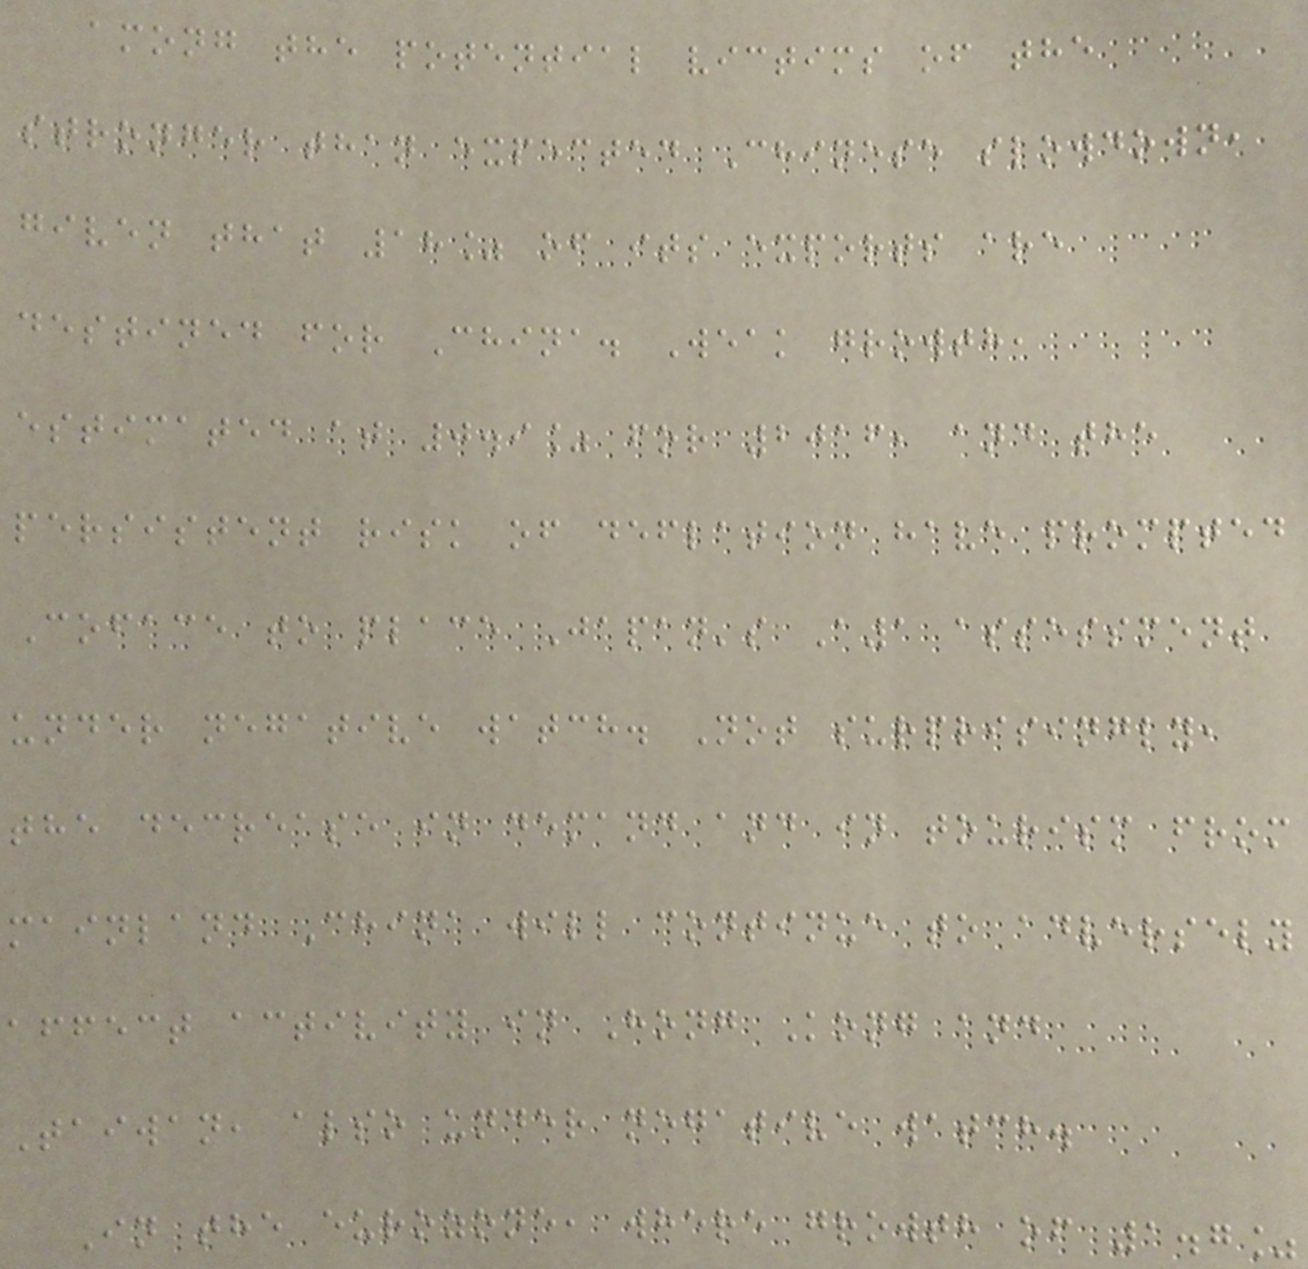among the potential victims of the
stronger than expected Chinese slowdown,
given that 18% of its exports are
destined for China. Weak growth,
estimated at 0.9% for 2016, and the
persistent risk of deflation have prompted
Coface to place Japan's A1 assessment
under negative watch. Not surprisingly,
the decrease in demand and in tourism from
mainland China will continue to adversely
affect activity in Hong Kong and
Taiwan, also under negative watch.
In the eurozone, where growth of 1.7%
